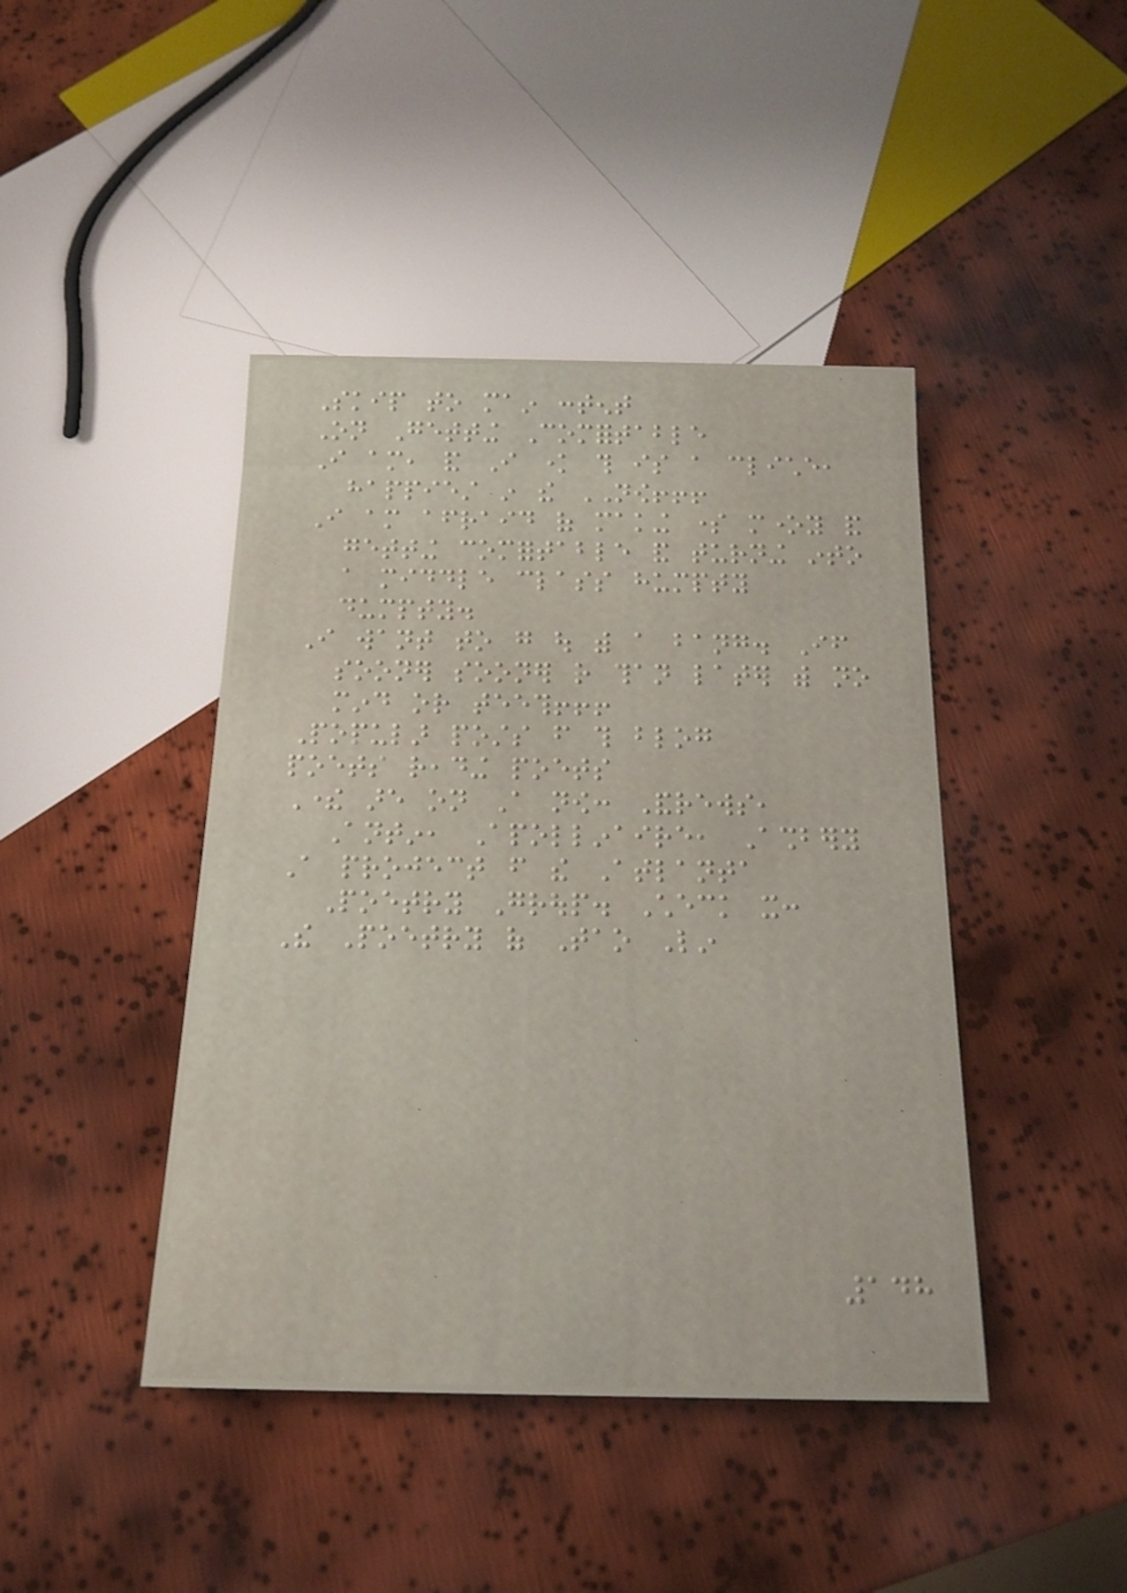Skip to main content
On Getting Comfortable
I am, and I know this is a cliche,
happiest in the NOW!!!
I am afraid of making some money and
getting comfortable and turning into
a middle class humpty
dumpty.
I want to go out with a bang. If
sooner sooner rather than later with no
mind or teeth!!!
Popular posts from this blog
poets reading poets
There are on A now: Andrews,
Antin, Apollinaire, Ashbery
A project from the Atlanta
Poetry Group. Check it:
The Poetry of Tao Lin
148
